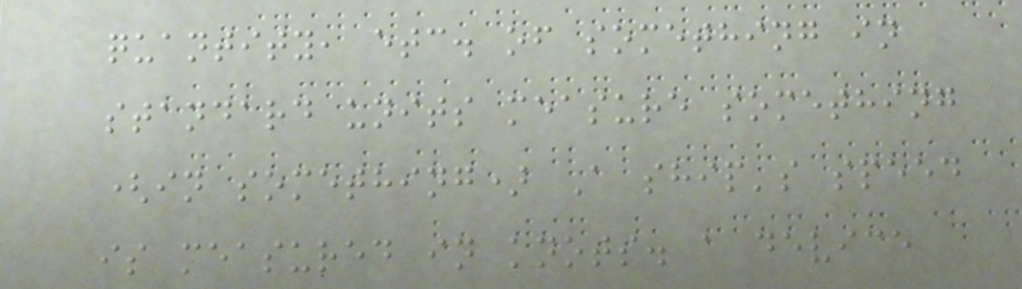quantity, etc. of something in
standard units measure something
(in something) A ship's speed
is measured in knots. a device
